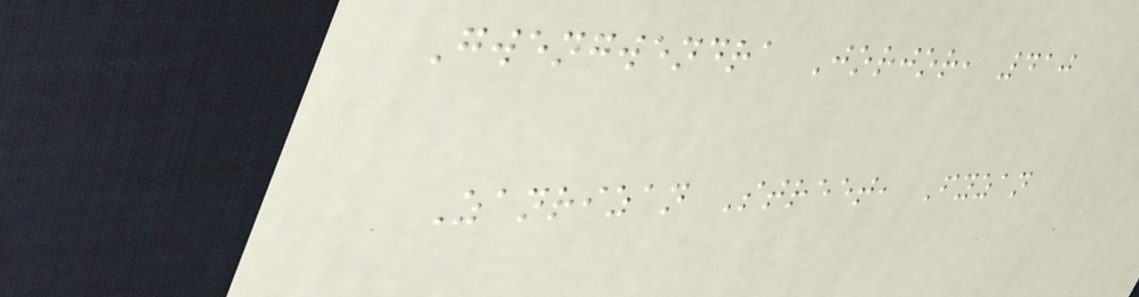Gwengwendra Jorjor, 410
Zanrizan Street, Fyzan
